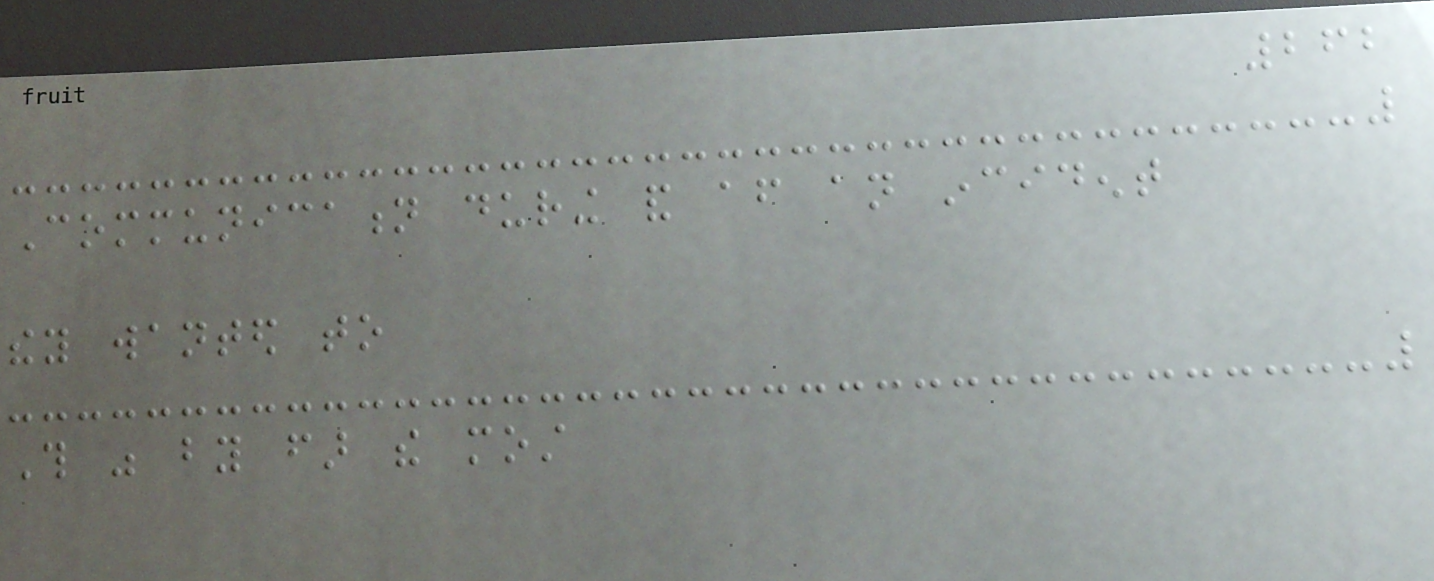262
Communication during and after an incident
they wanted to
This was by far the most
